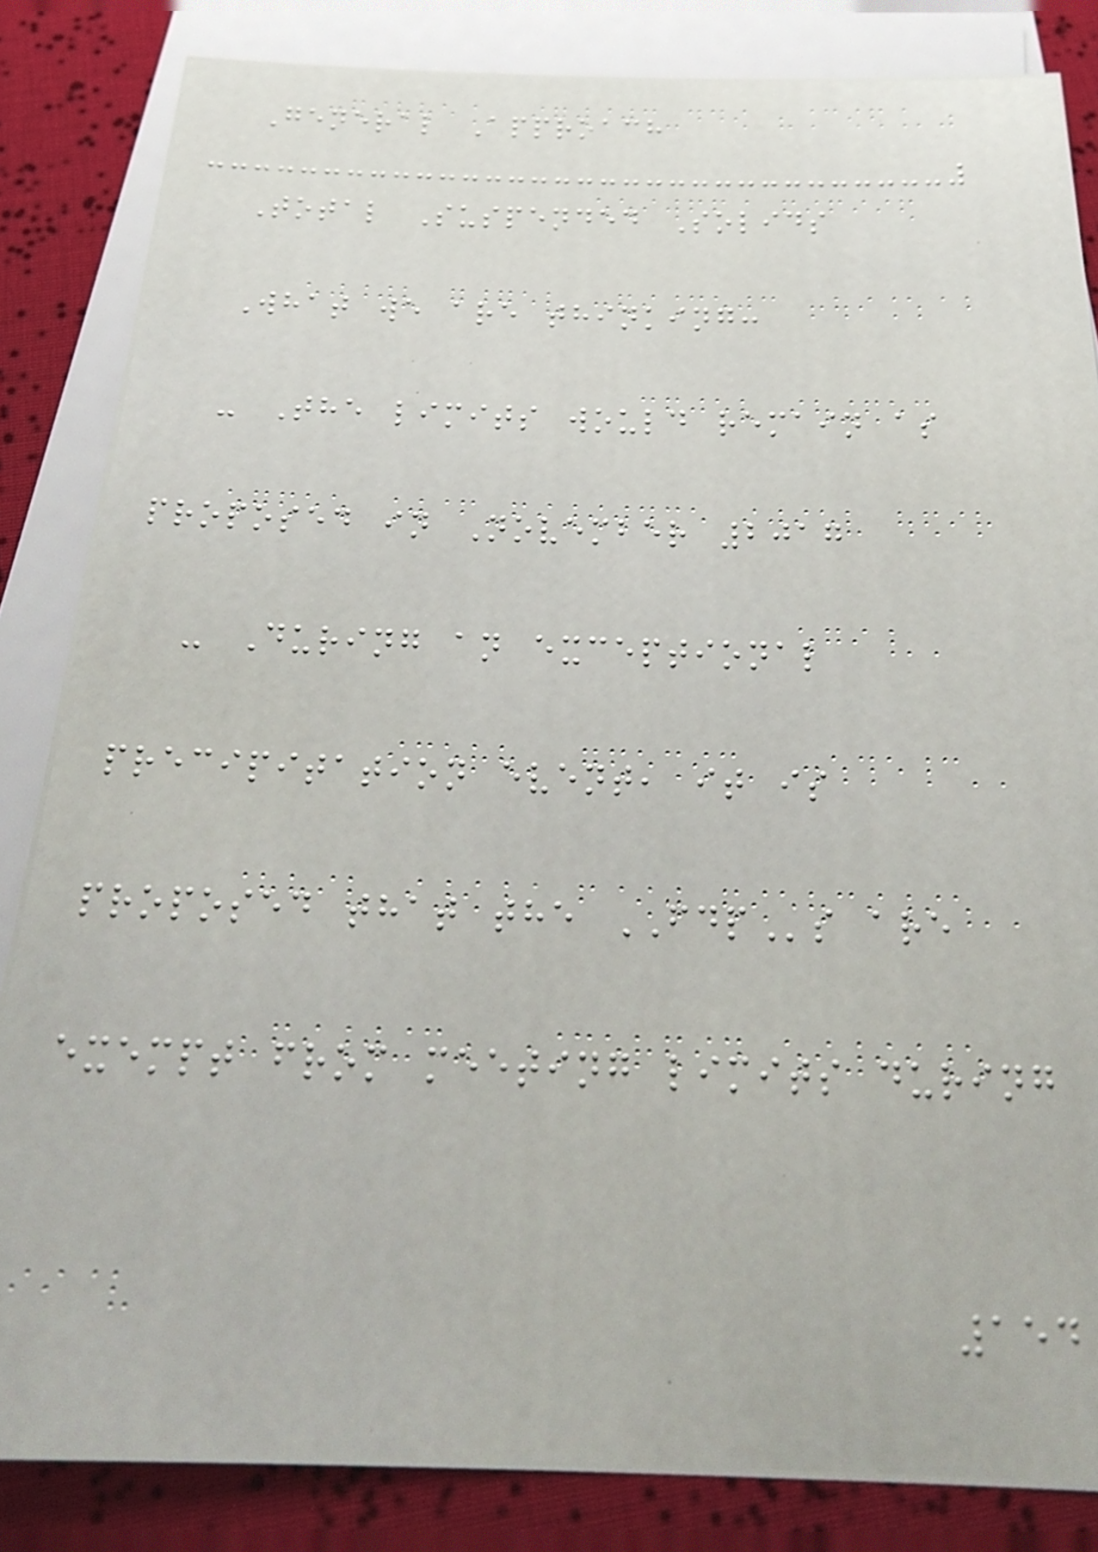General Approach
Total Suspended Solids
What we are thinking:
- The limits would remain as
proposed in November 2017
- During an exceptional
precipitation event, it is
proposed that the FDPs are
exempt from meeting limits during
154
